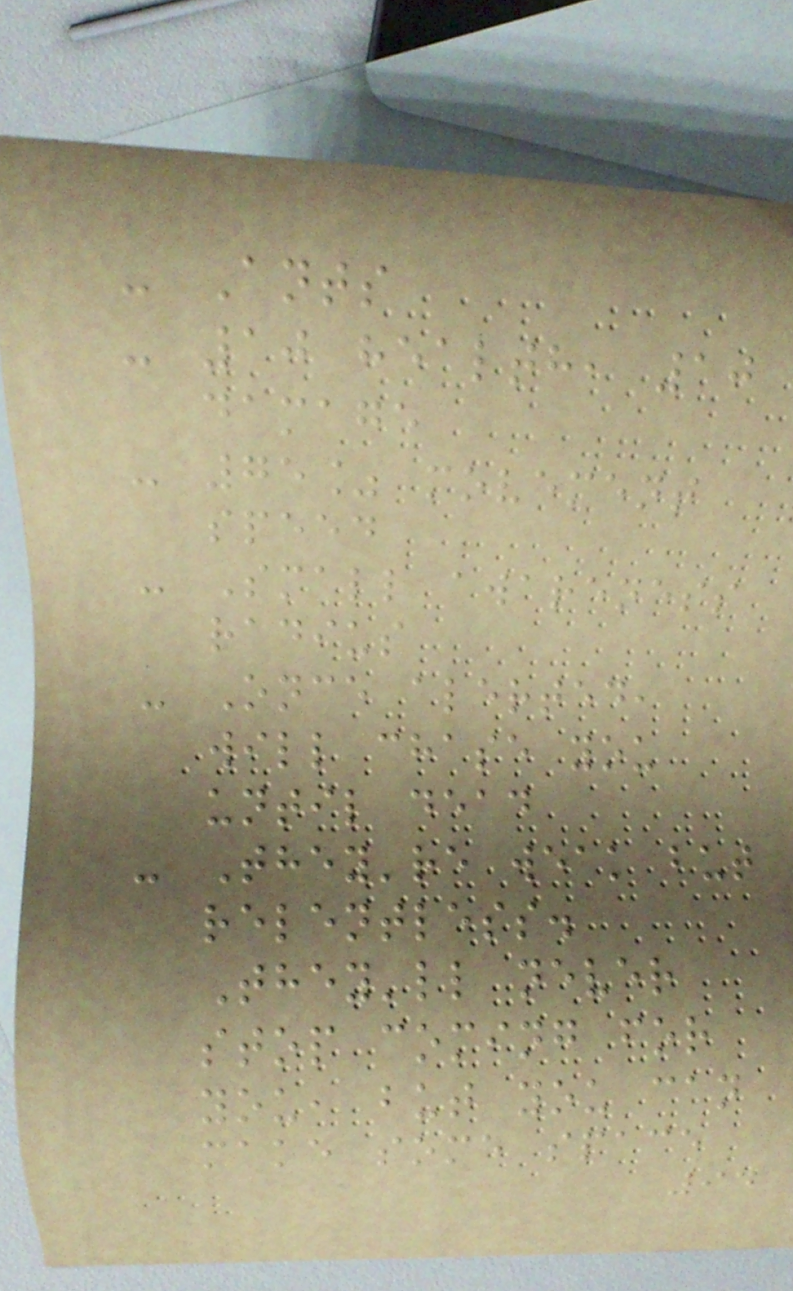- Ants
- 10 health, 10
damage
- 75% movement
speed
- Small awareness
radius
- Once alerted,
will chase you
until dead
- They're weak but
relentless.
They'll never
stop coming for
you, but you can
make some space
94
